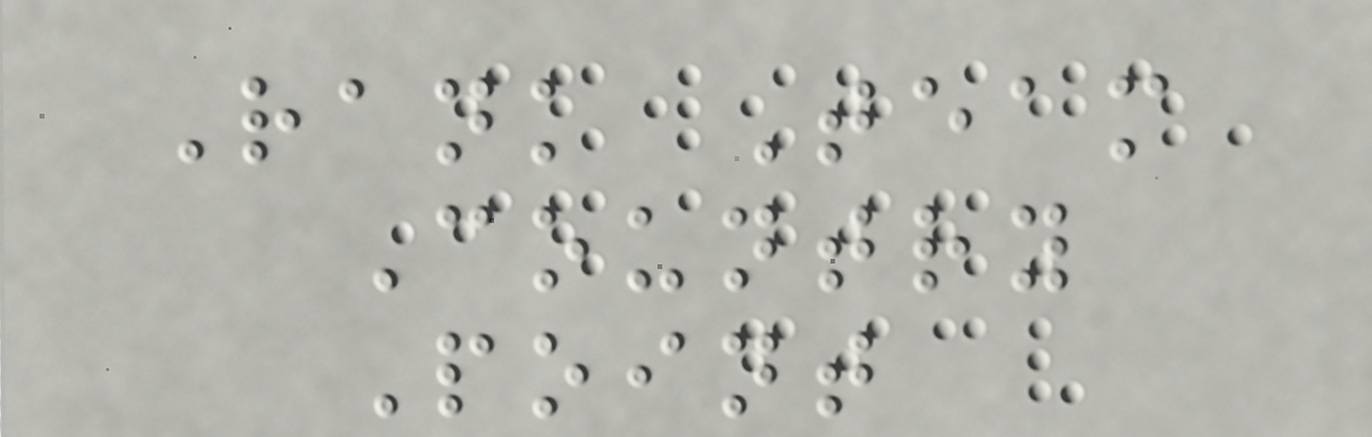Rank Team
Country
Point
